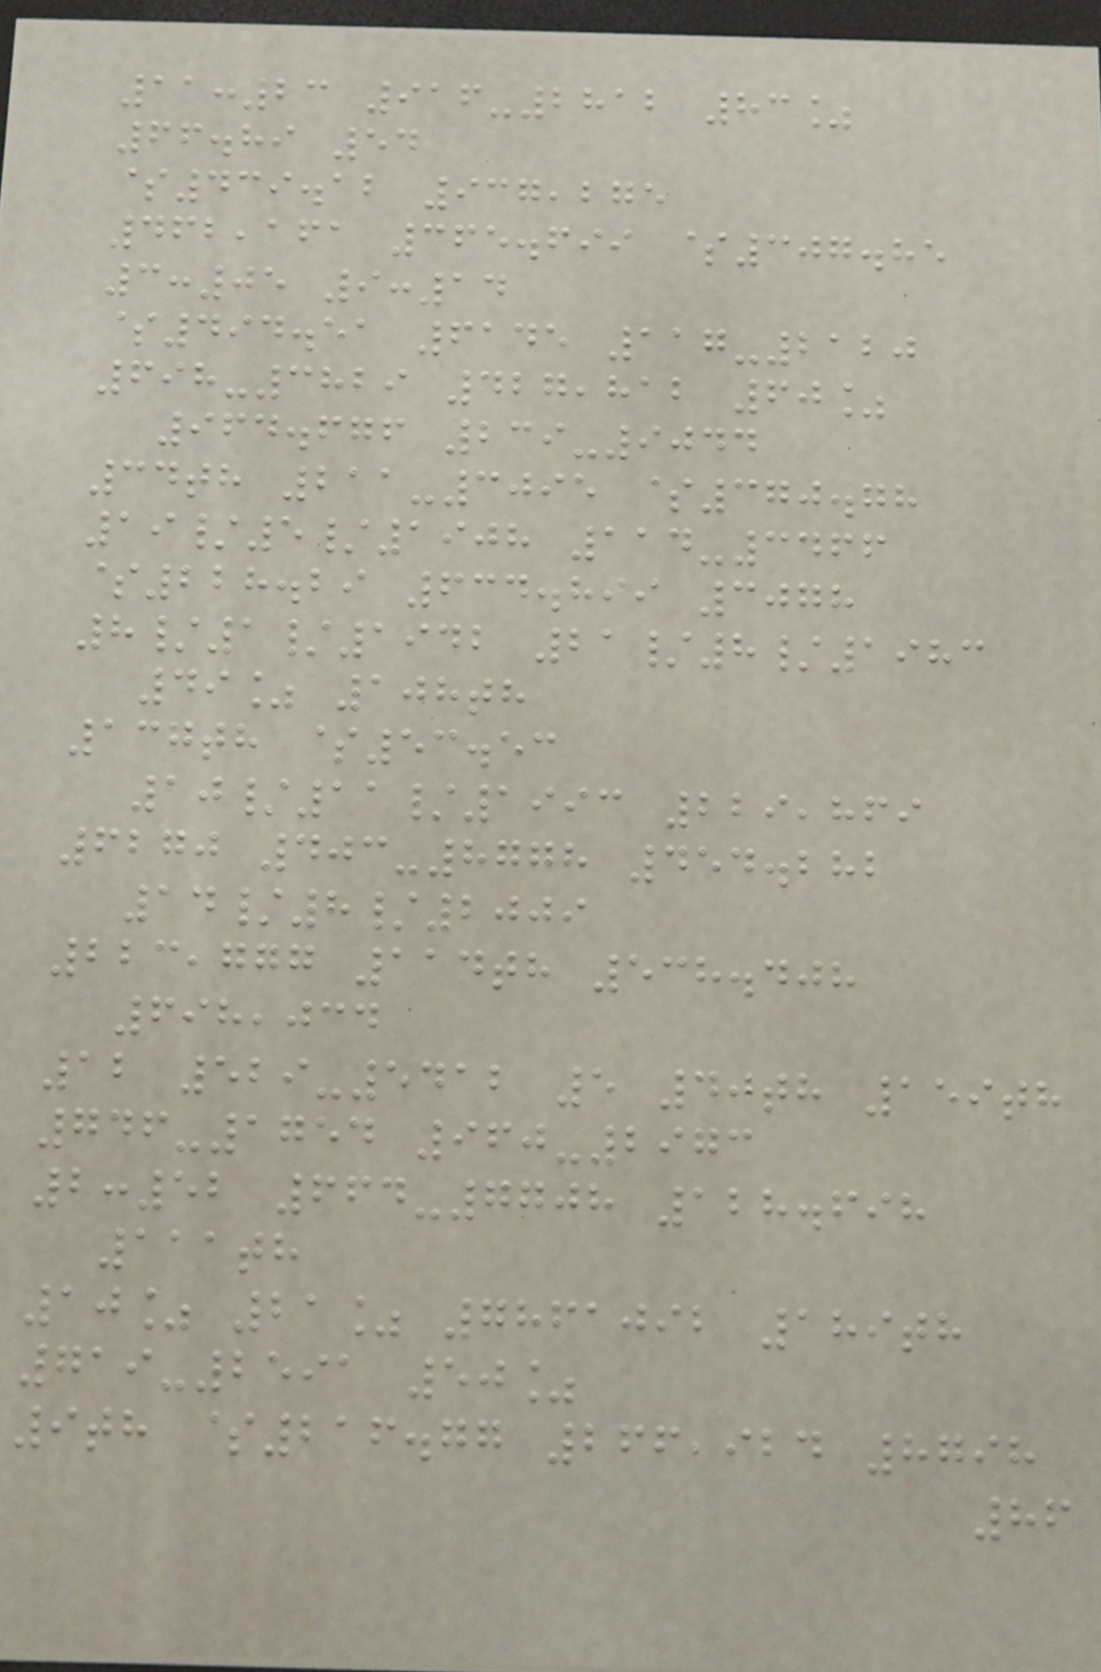11:23 916-2812 83%
66.89 54
$439.12 937,275
462,161 365.699 $307.85
3:05 9:14
$494.51 6145 117-2120
698-3829 427,812 60%
964.676 239-9044
34th 211-3095 $370.78
19/5/1908 114-3466
$228.29 634.899 3078
8/1/1942 21/8/1983
49% 108th
137th $53.53
10/11/1993 229,869
6270 403-8778 454.282
14/8/2009
223,777 114th 538.408
698,034
12 529-5412 5 40th 159th
746-1754 960-2973
2:52 664-7708 128.698
111th
10% 21% 7861092 189th
719-2591 50%
9th $216.77 266,924 8798
86
